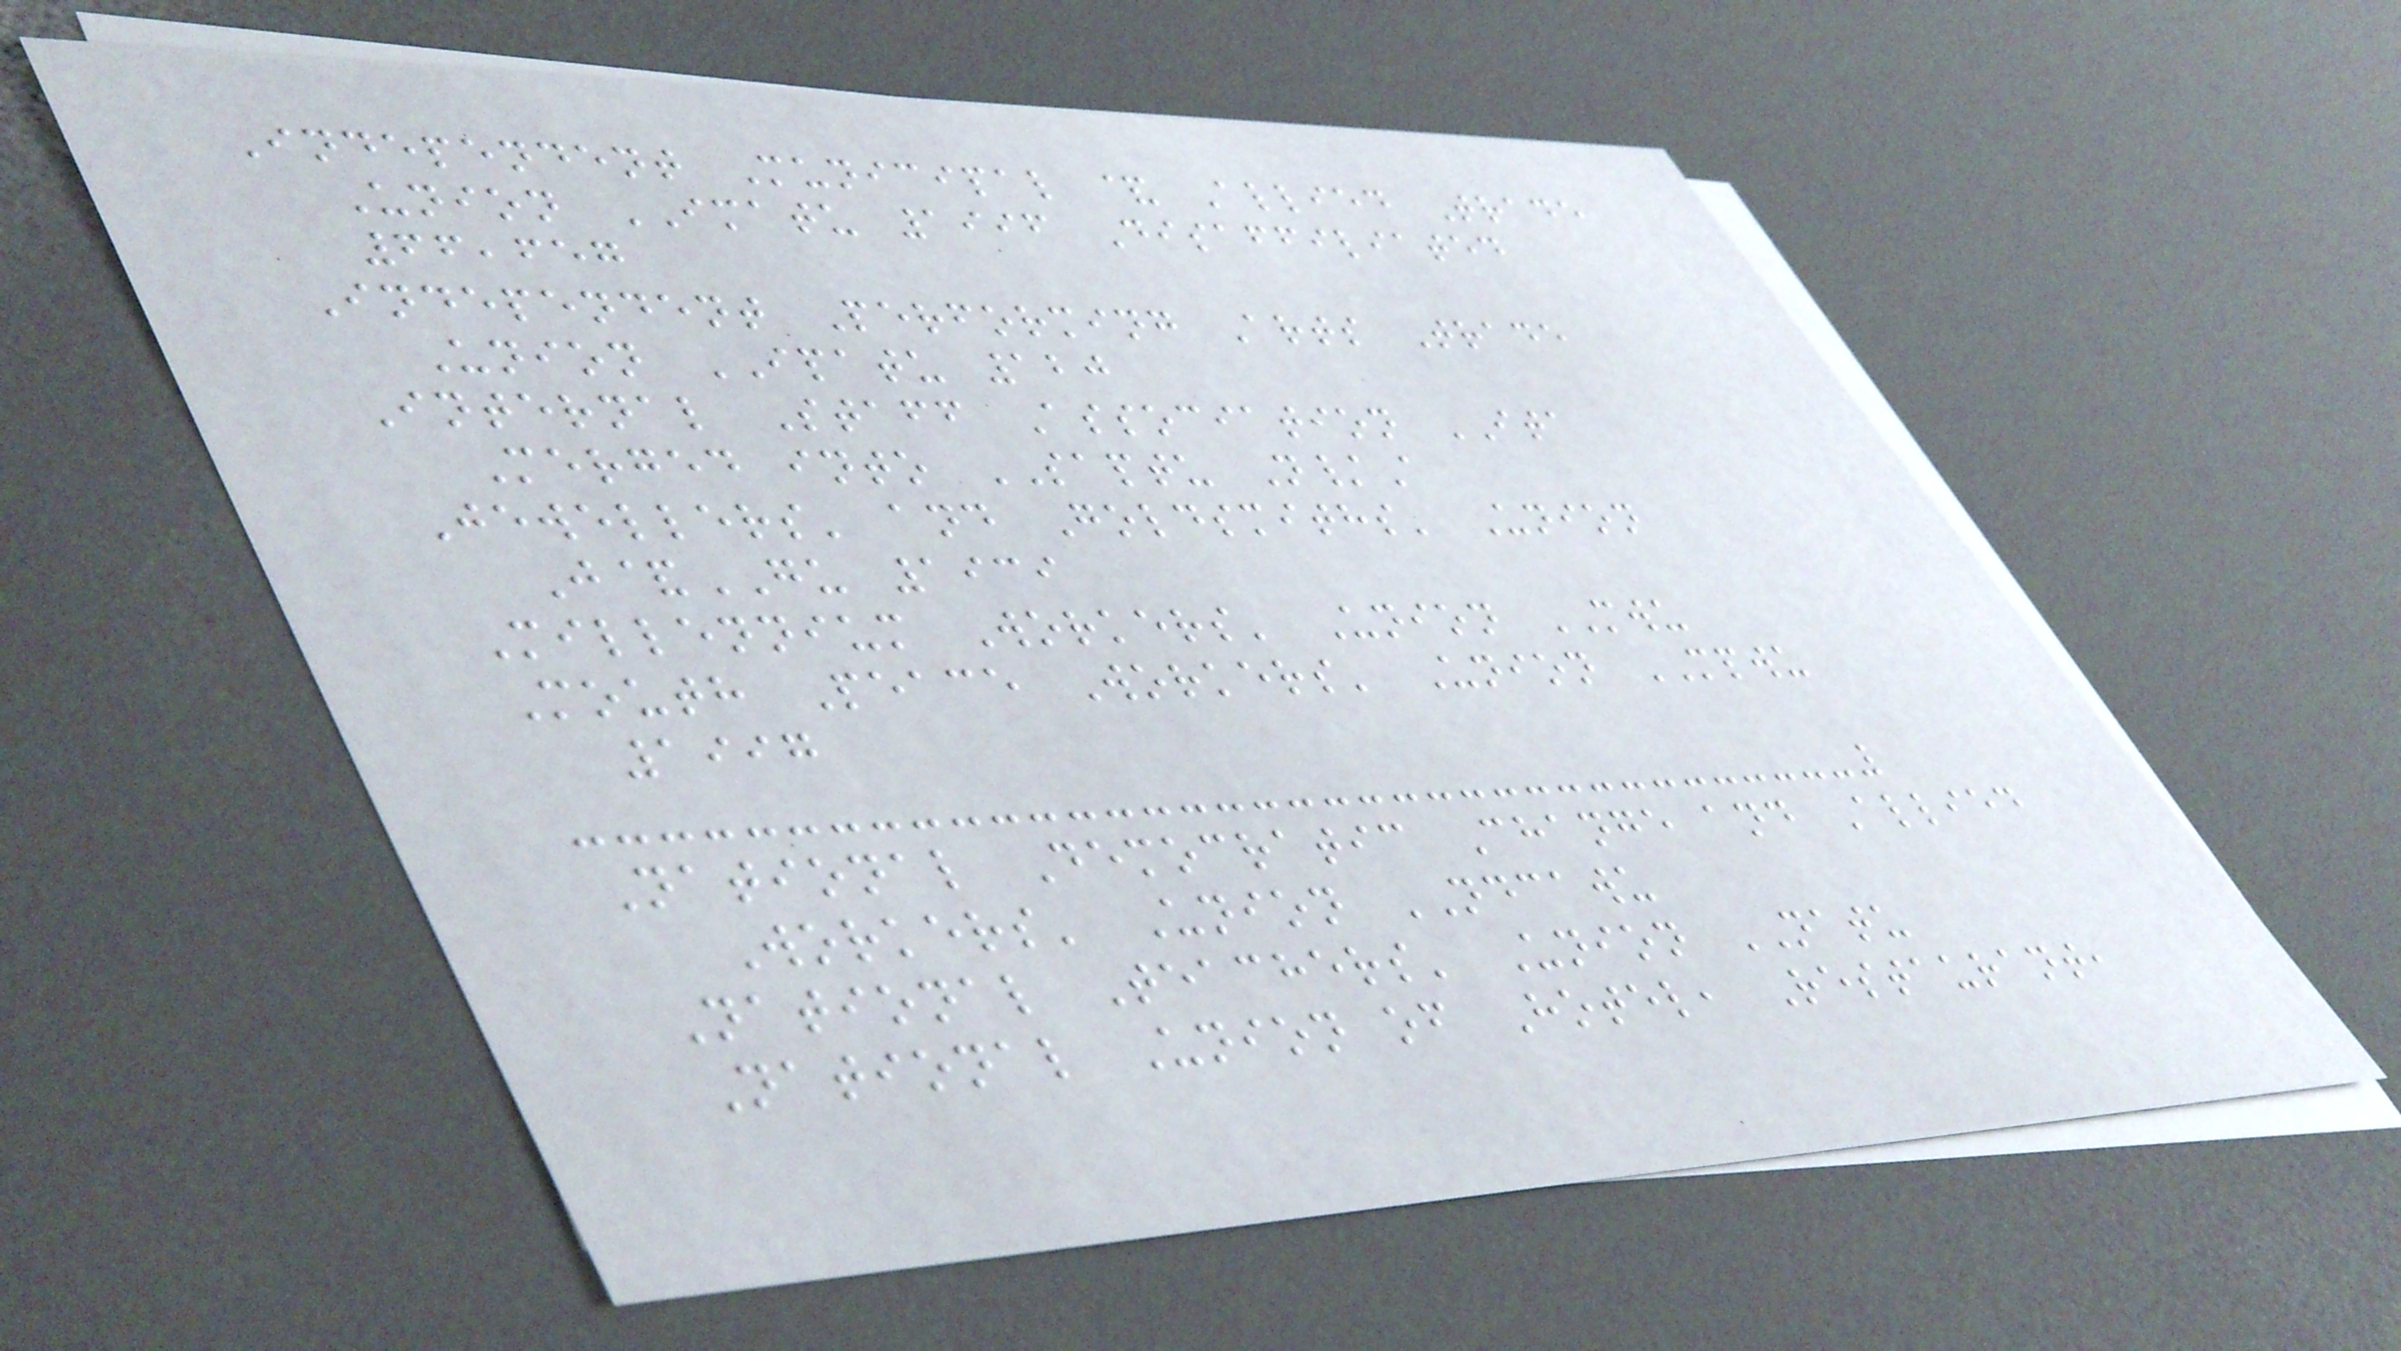Independent Municipal & Allied Trade
Union IMATU 1996 Disaffiliated
66,657
Independent Performing Arts Trade
Union IPATU 120
Internal Staff Association ITA
Merged into SAPTU N/A
Jewellers' and Goldsmiths' Union
J&GU 1939
Millennium Workers' Union MWU
Mouth Peace Workers' Union MPWU
1997
National Democratic Change and Allied
Workers' Union NDCAWU
National Teachers' Union NATU
National Union of Hotel, Restaurant,
